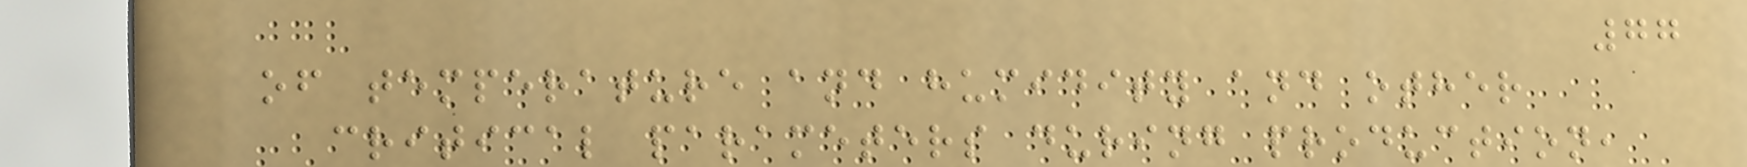77
of temperature and humidity and other
critical parameters during production,
